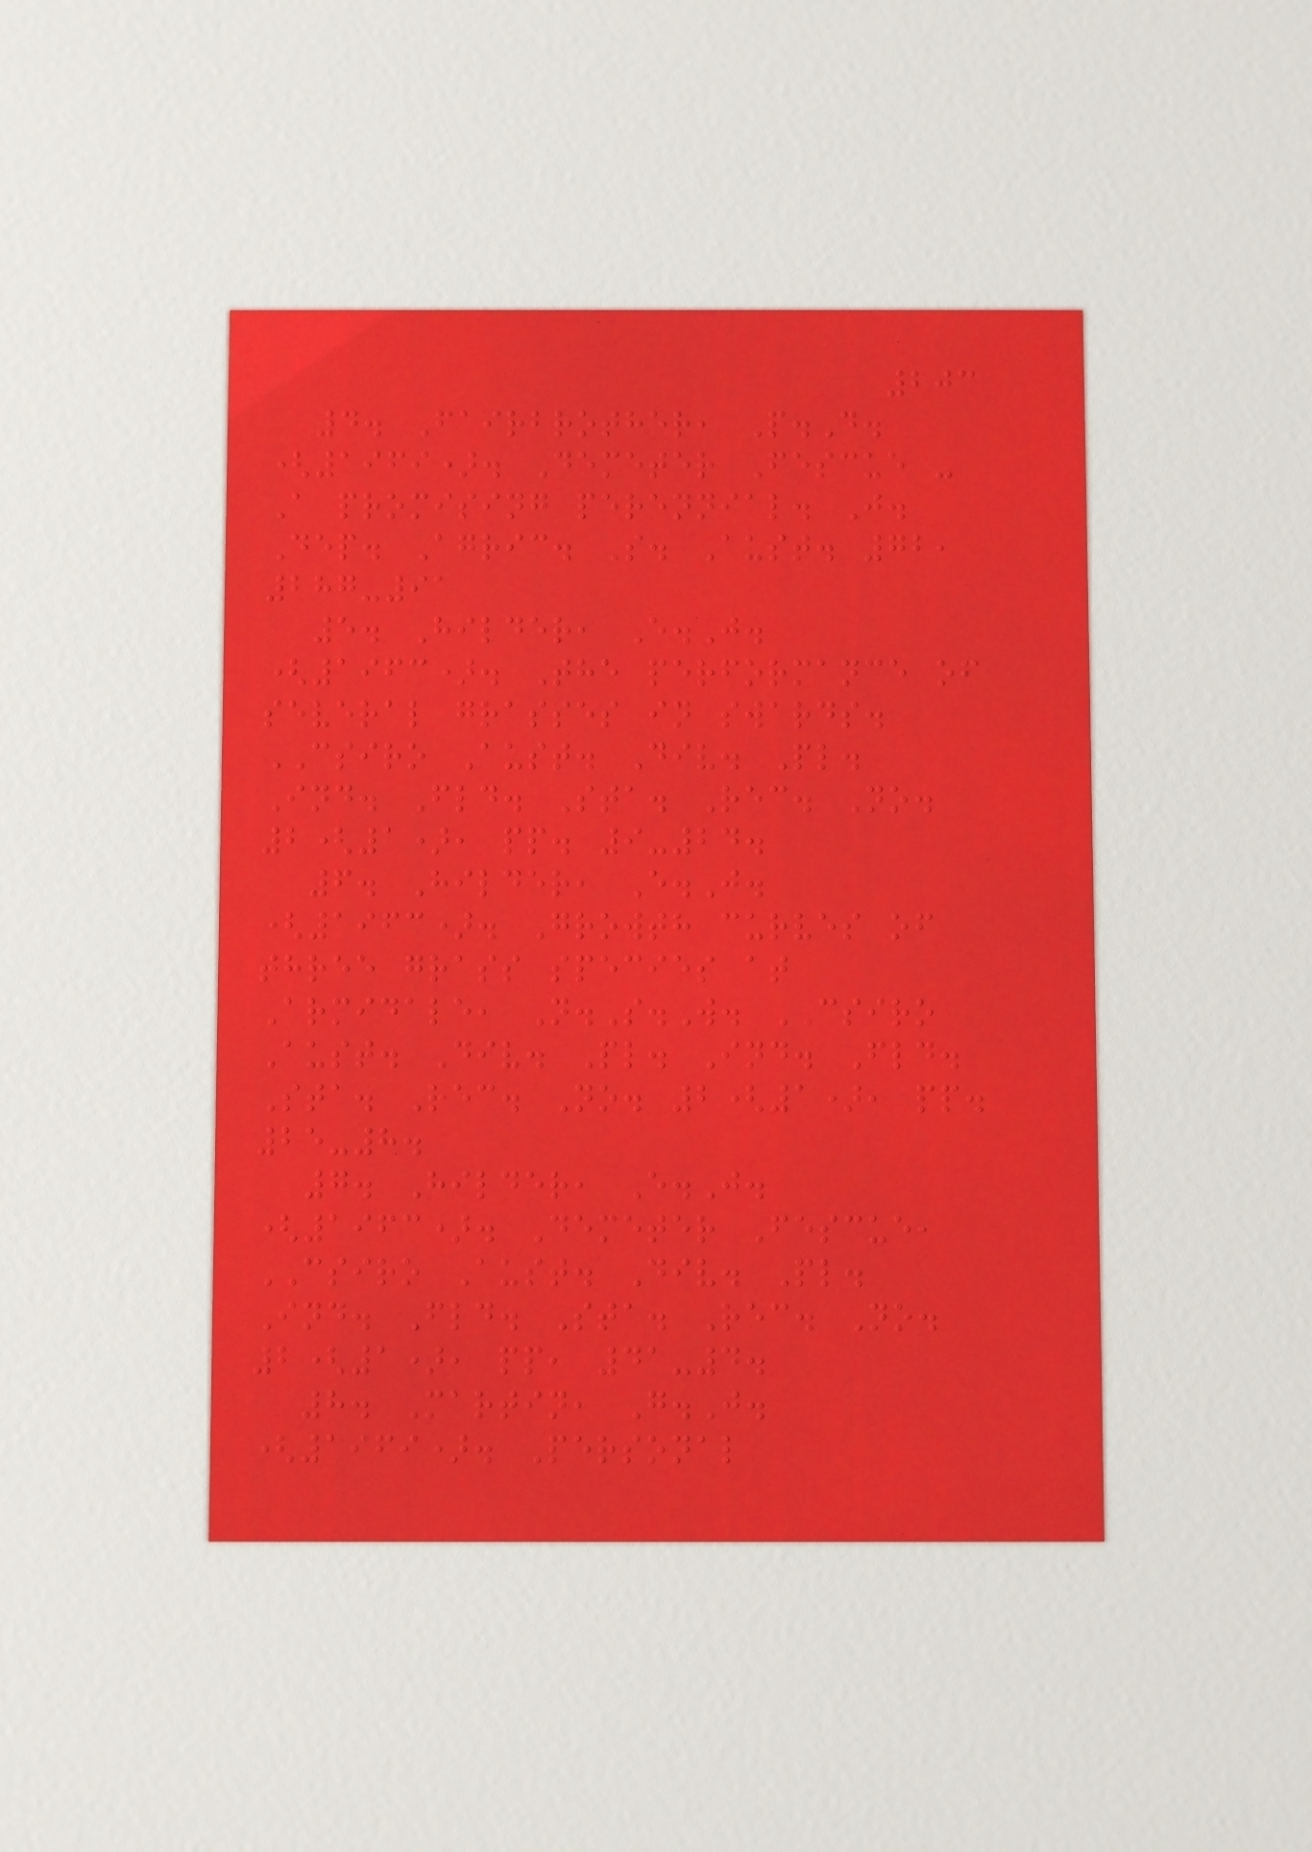203
4. Fairbrother, P.D.
(1969). Demeter Fescue -
A promising perennial. J.
Dep. Agric. S. Aust. 72,
287-91
5. Hilder, E.J.
(1963). The performance of
several grasses in swards.
CSIRO Aust. Div. Pl.
Ind. Fld. Sta. Rec. No.
2(1), pp. 9-24.
6. Hilder, E.J.
(1963). Growth curves of
three grass species at
Armidale, N.S.W. CSIRO
Aust. Div. Pl. Ind. Fld.
Sta. Rec. No. 2(1), pp.
25-8.
7. Hilder, E.J.
(1963). Demeter Fescue,
CSIRO Aust. Div. Pl.
Ind. Fld. Sta. Rec. No.
2(1), pp, 41-4.
8. Martin, G.J.
(1969). Personal
